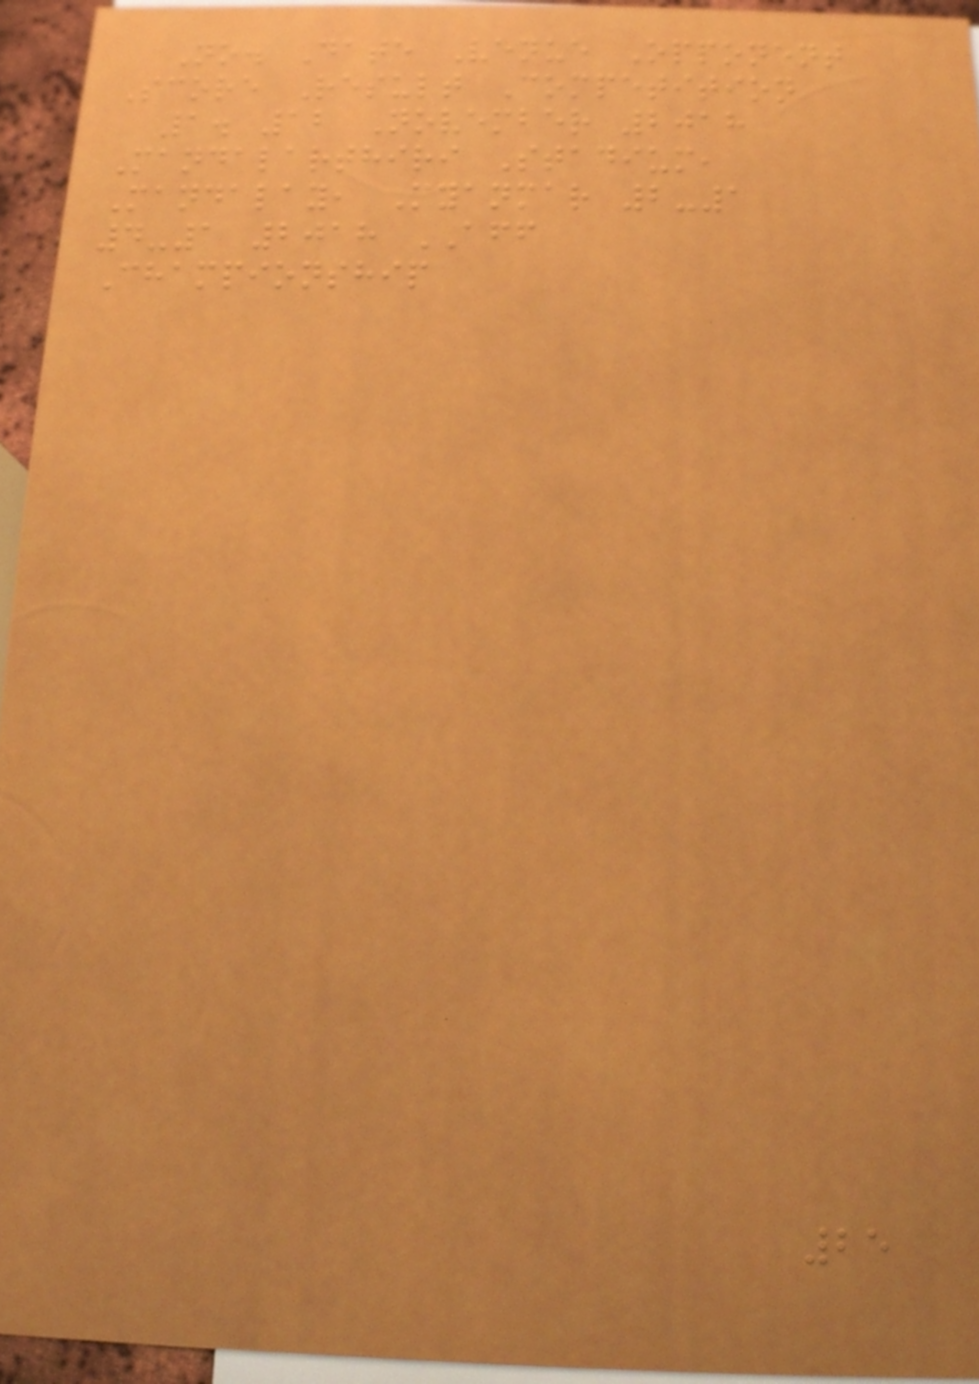No. Date Venue Opponent
Score Result Competition
1. 12 November 2018
Mandalarthiri Stadium,
Mandalay, Myanmar 2-1
4-1 2018 AFF
Championship
25
